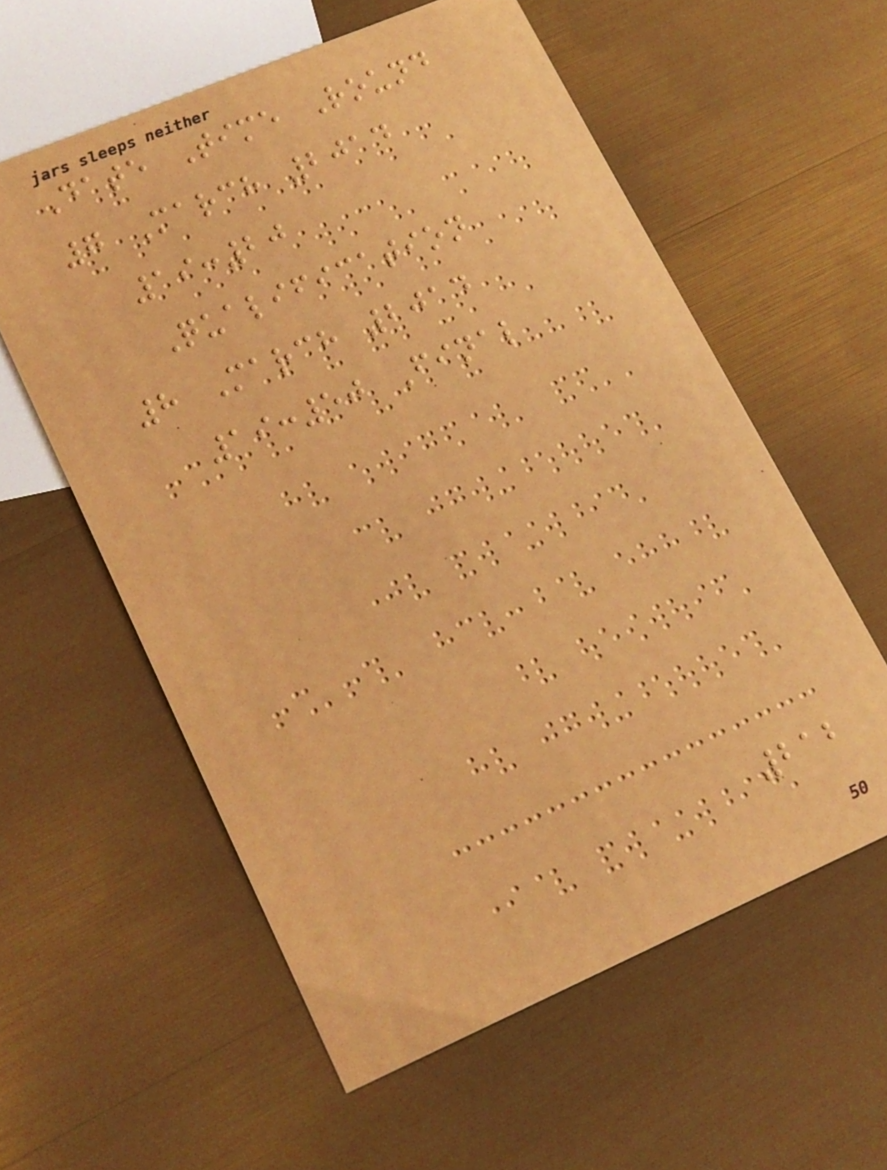Date Time Round
7 March 2014
19:20
Qualification
8 March 2014
19:50 Final
212
